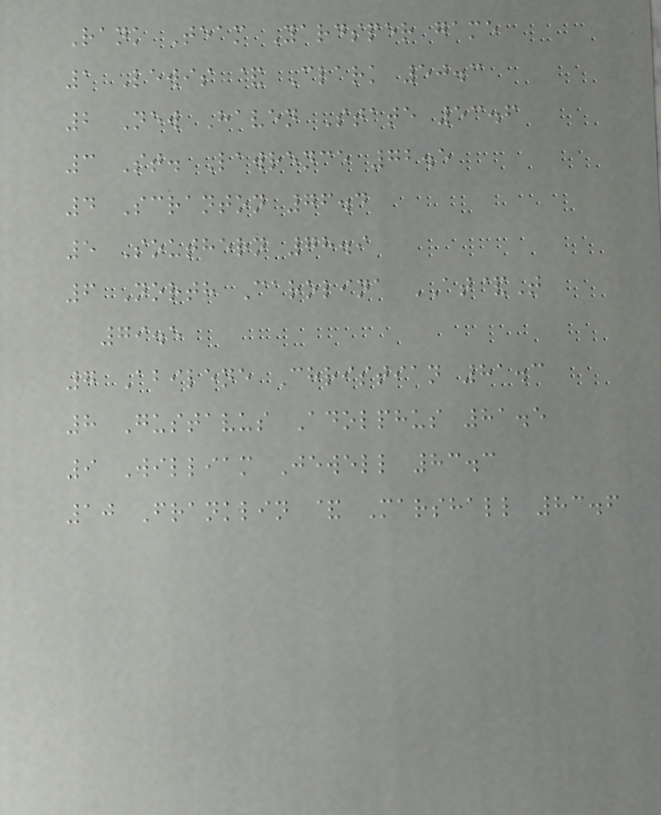Rank Team Yardsper game
1 Lewis & Clark 50.3
2 New Haven State 53.6
3 St. Lawrence 72.5
4 Scranton 76.4
5 Southern 78.9
6 North Carolina AT&T
79.5
7 Abilene Christian 81.3
8 Gustavus Adolphus 81.5
9 William Jewell 83.3
10 Franklin & Marshall 83.6
